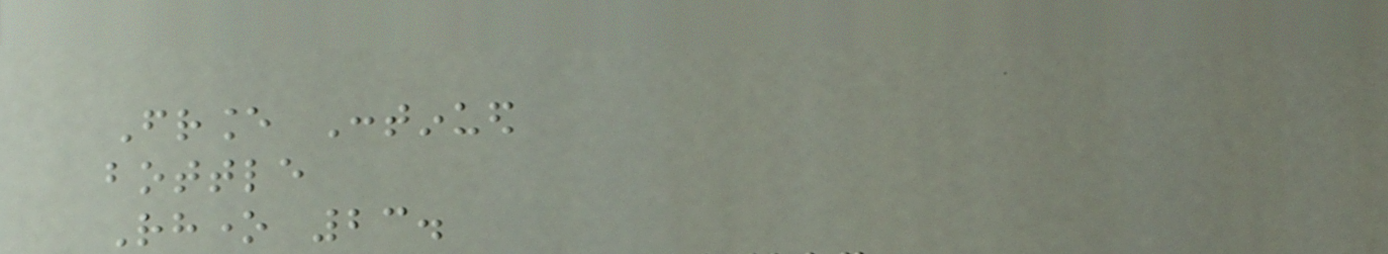France Continued
bottle
Rhone 23.
